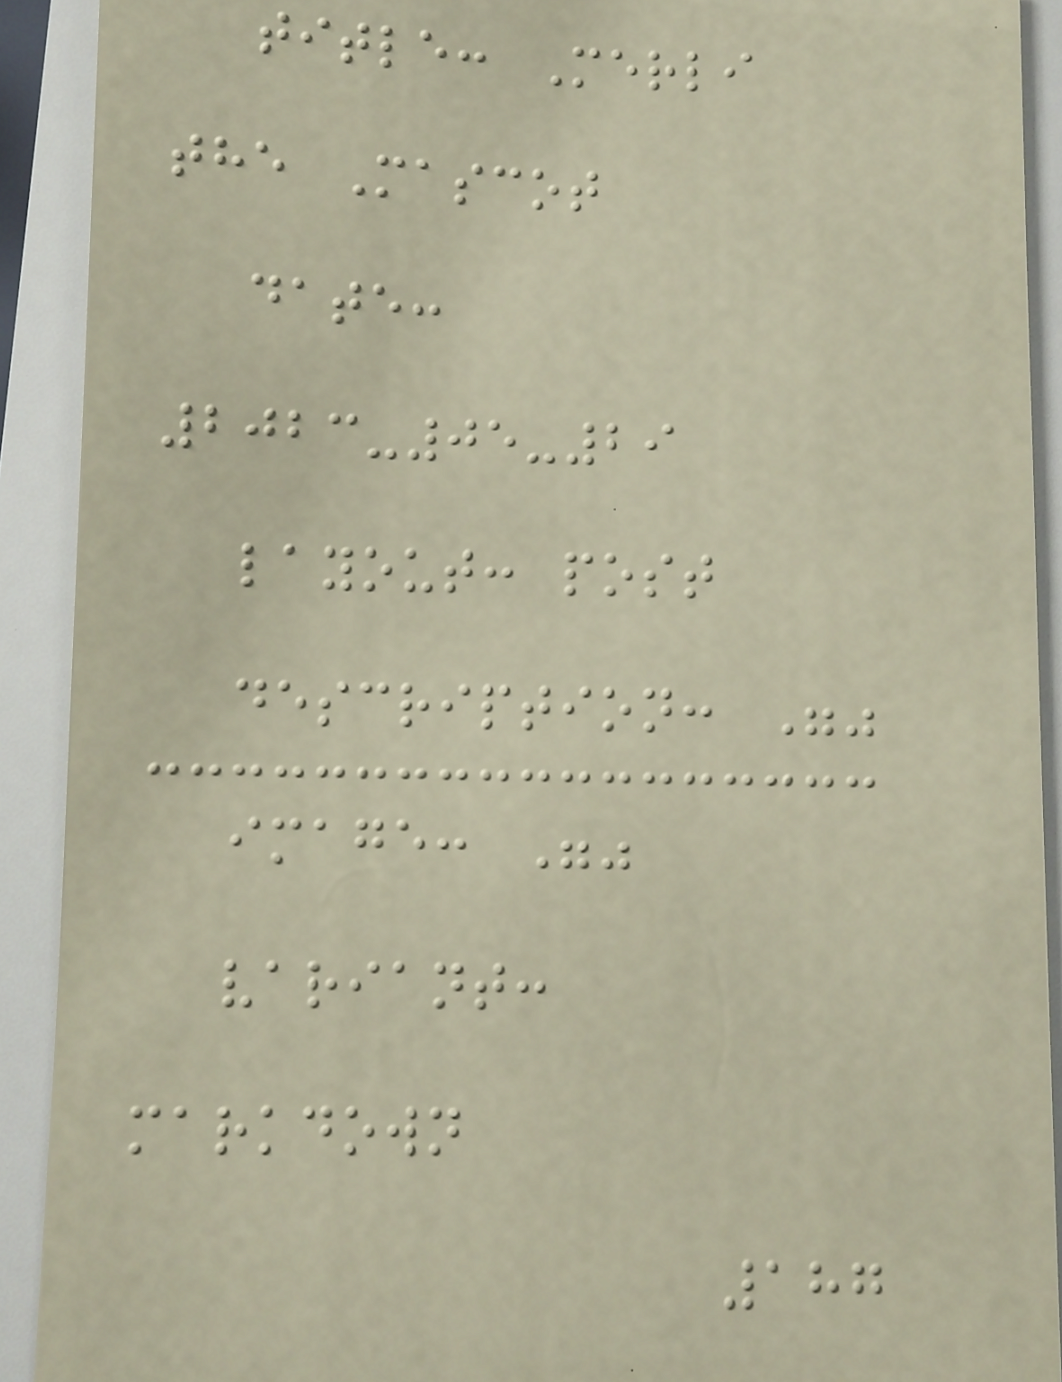title: Merli
the Mascot
date:
2023-05-29
layout: post
description: ""
image: ""
variant:
markdown
187
